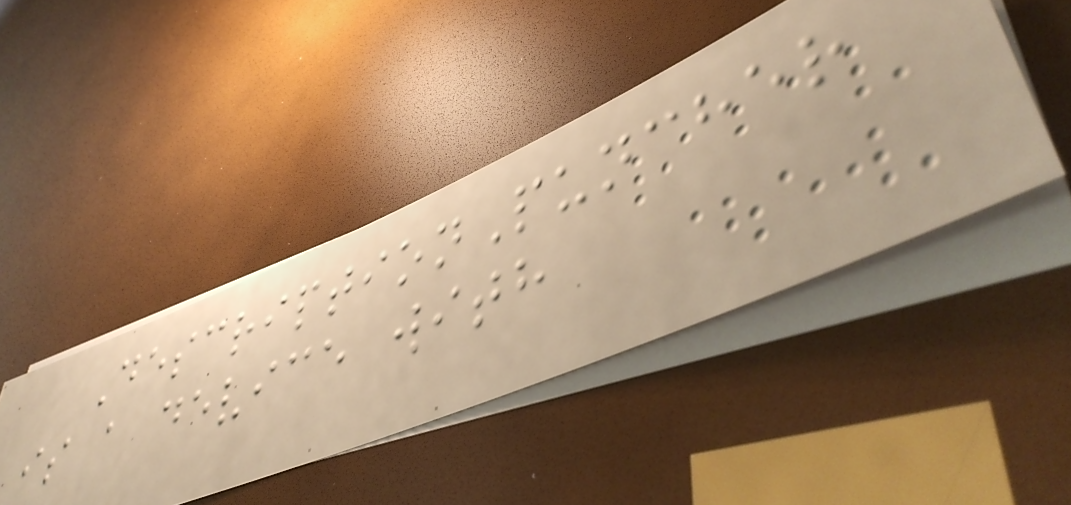DescriptionPuncher
is a device with
